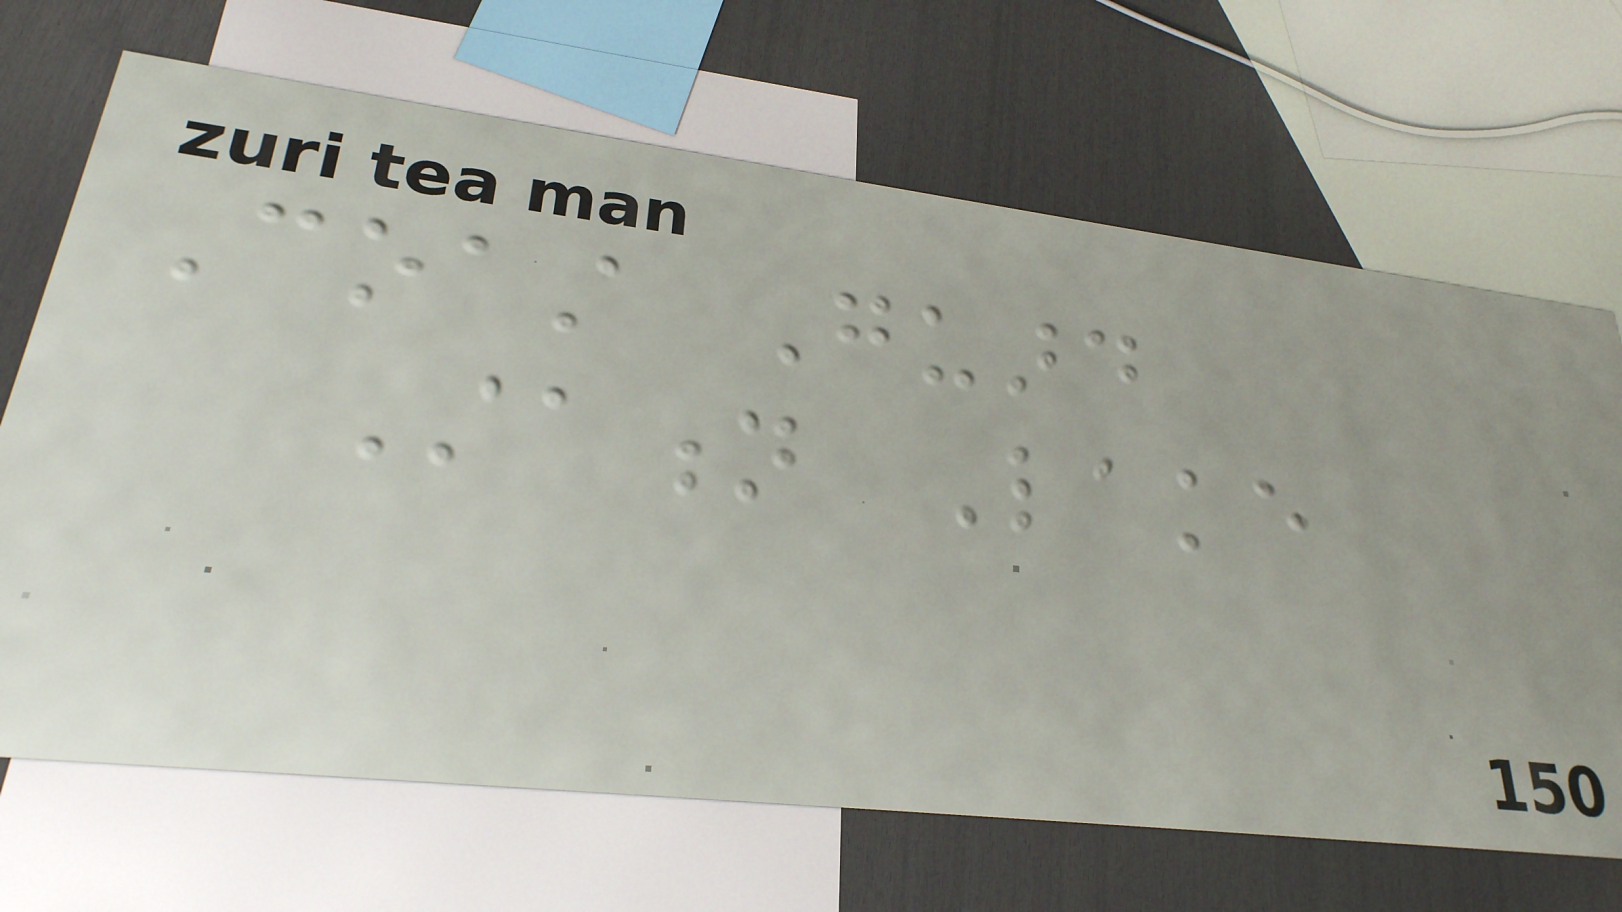Coast Guard
Station Lake
